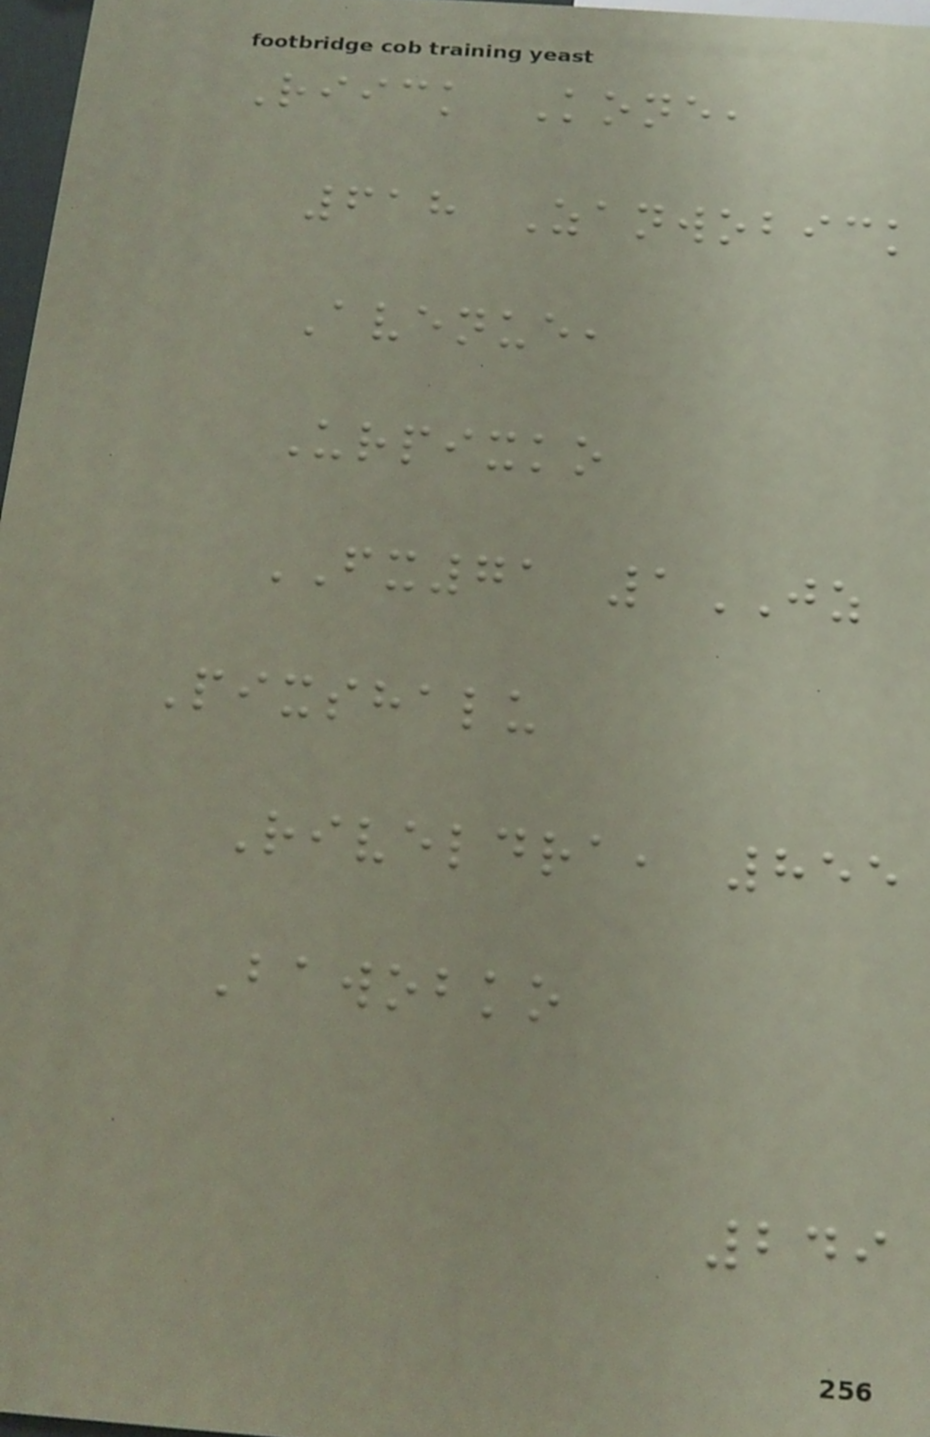Riick Kone,
618 Zanwobick
Avenue,
Urpixko
FX71 1JZ
Pixshalu
Riveldra, 855
Bawobko
249
